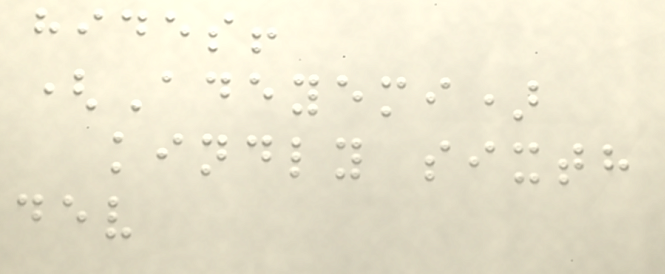hides!
(Adeyemi)
kindly sixth
dev
